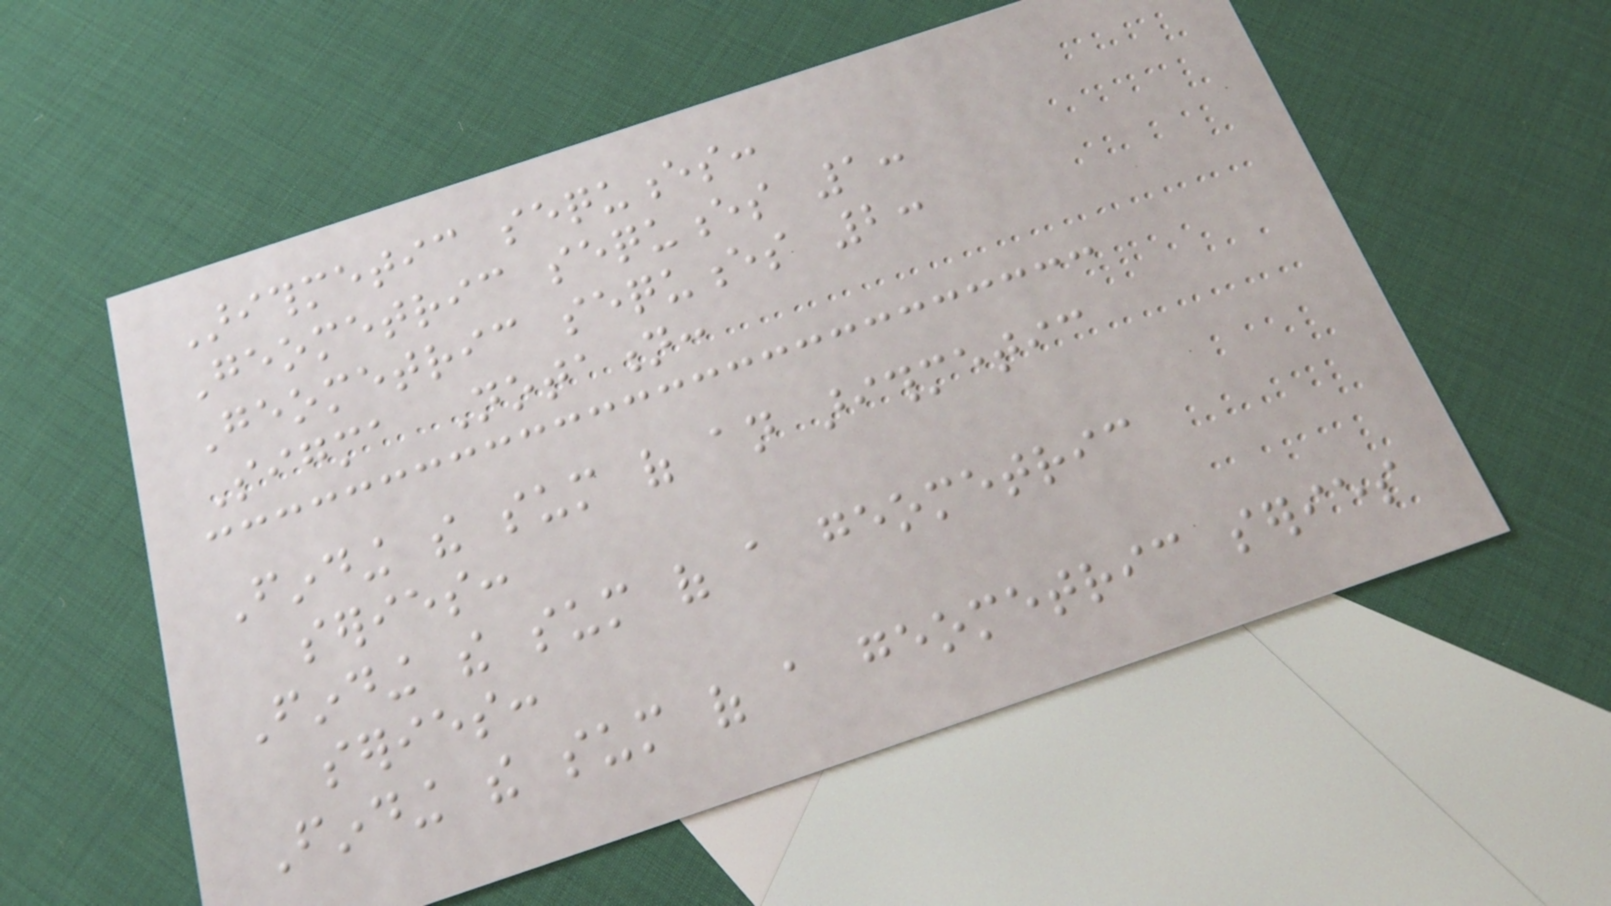Arithmetic sequences:
Geometric sequences 1:
Geometric sequences 2:
Sigma Notation:
Finding the sum of an arithmetic
series:
Finding the sum of a geometric
series:
Finding the sum of a geometric series
